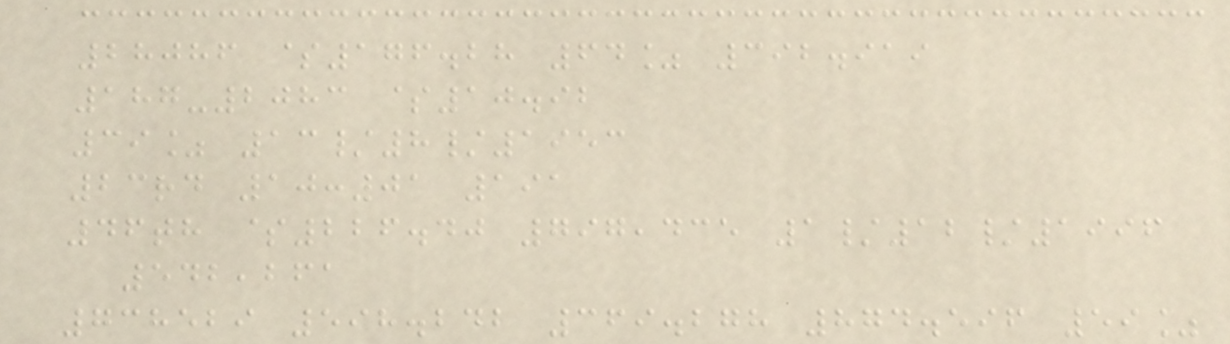28086 $176.28 64% 392.919
187-2083 $10.92
39% 13/8/1953
23rd 10:01 191
46th $226.40 797,435 1/12/1996
542,261
738529 598.242 369.278 874.596 59%
